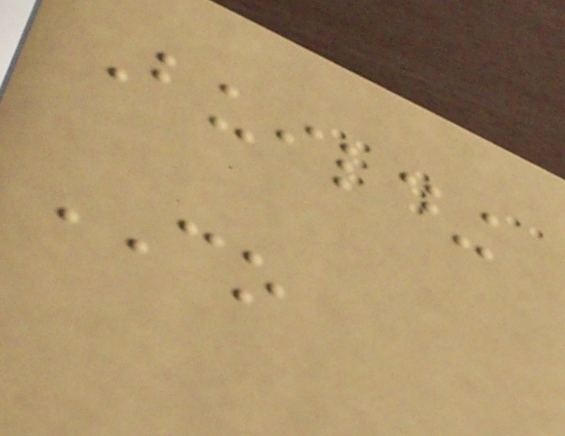Building
CO
